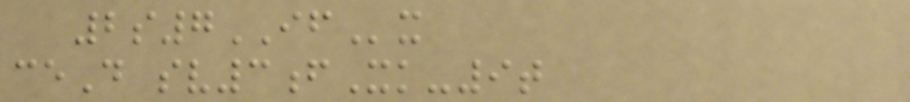2s7IFx
ceD sv3fXk-9t
